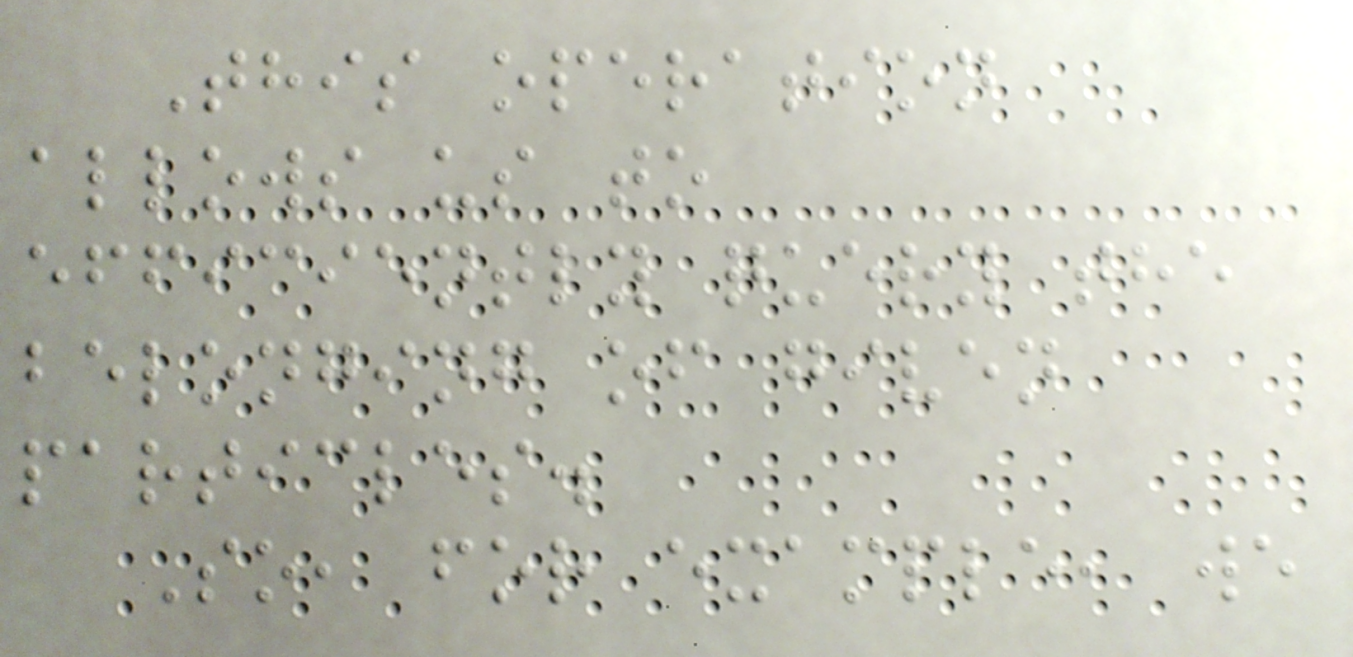This operation
allows us to
efficiently query the
belonging of given
particles.
So, for example, we
